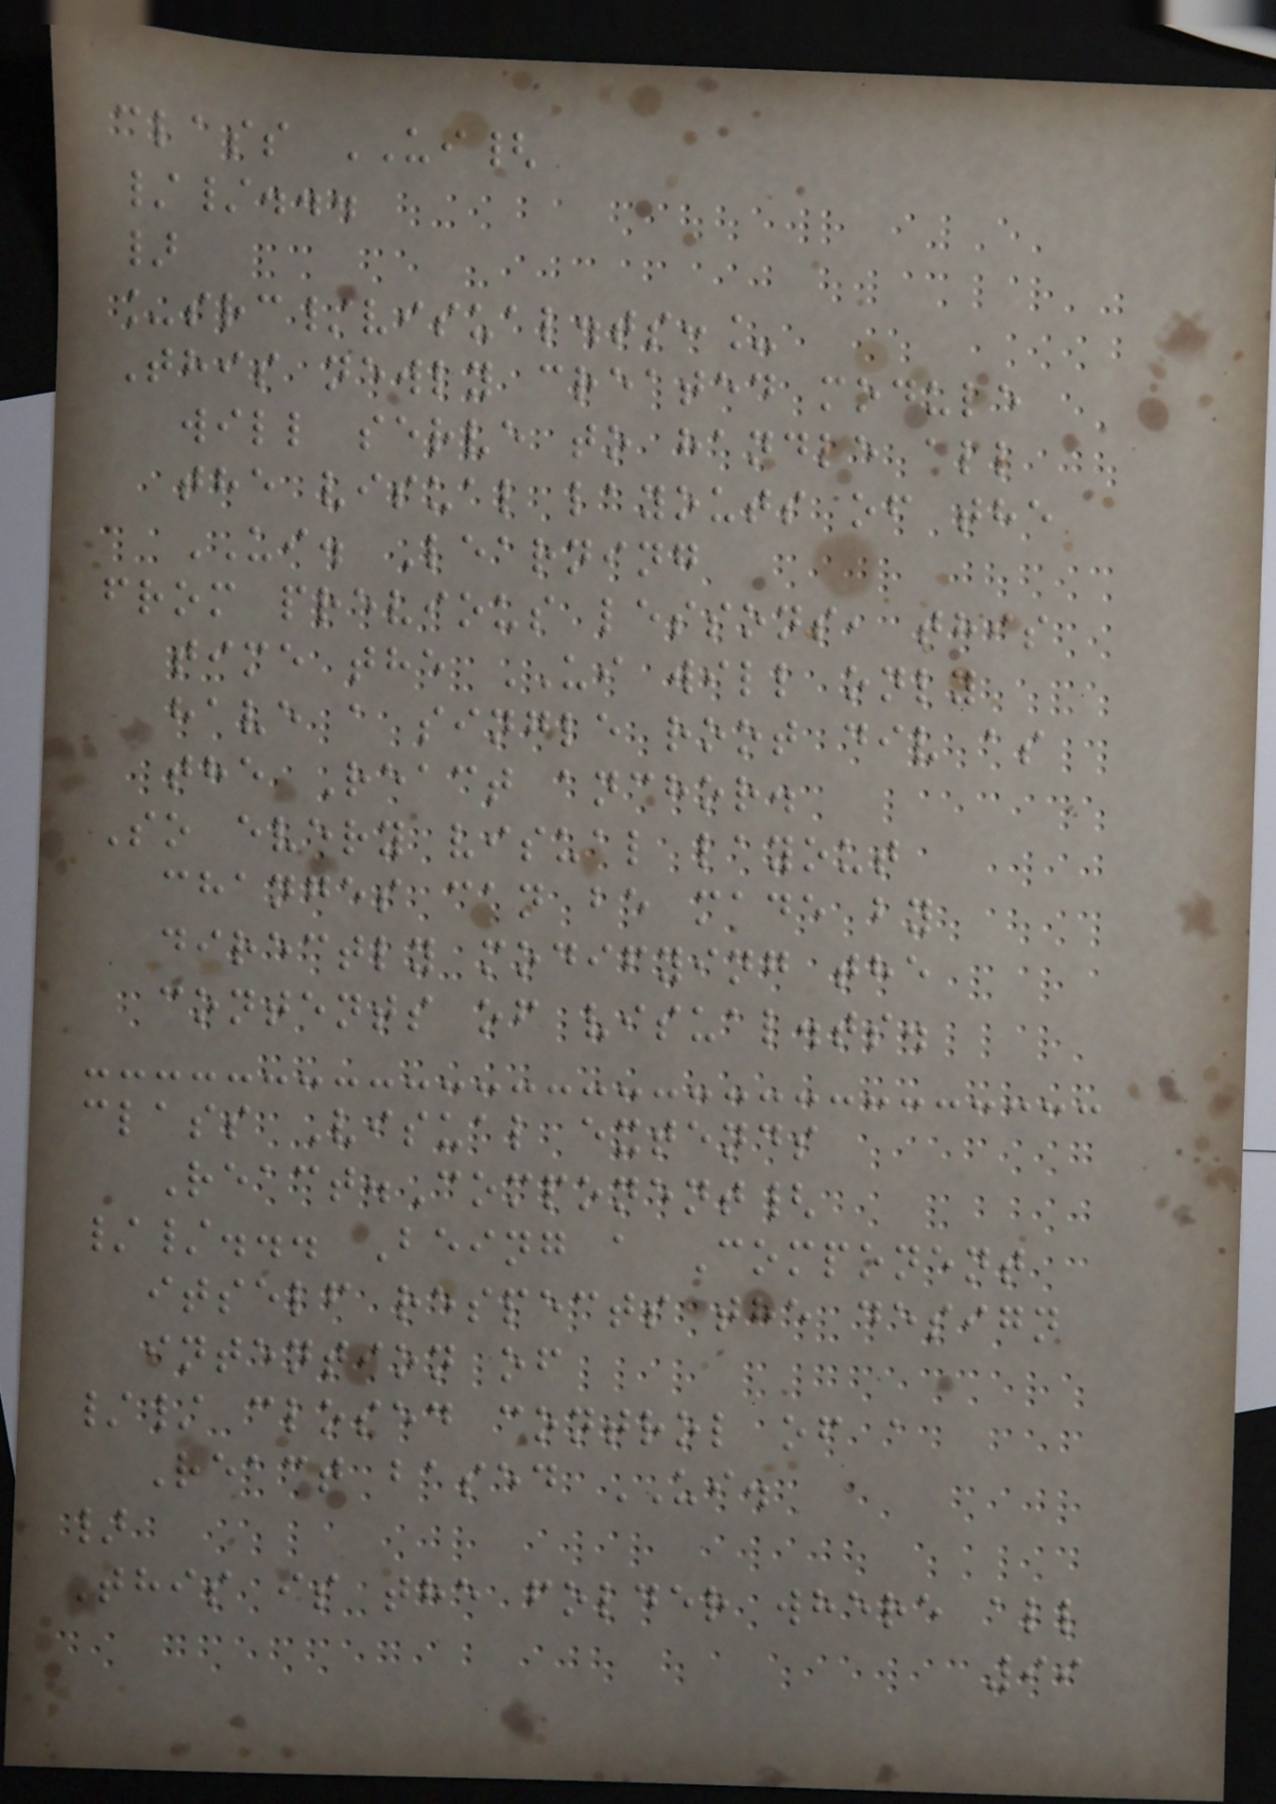class UI{
//...
}
_src/visual.ts:_
This newly created module
will serve to handle all
the visual layouts of the
UI. Learning
from previous lessons, this
time the UI will only
have a single root div as
the React anchor.
So every visual layout
changes can be made by
directly modifying the
contents of visual.ts.
class Visual extends
React.Component{
//... Being a Component
itself respects the design
intention of
// closed control of a
React based UI.
}
This is the folder where all
99
